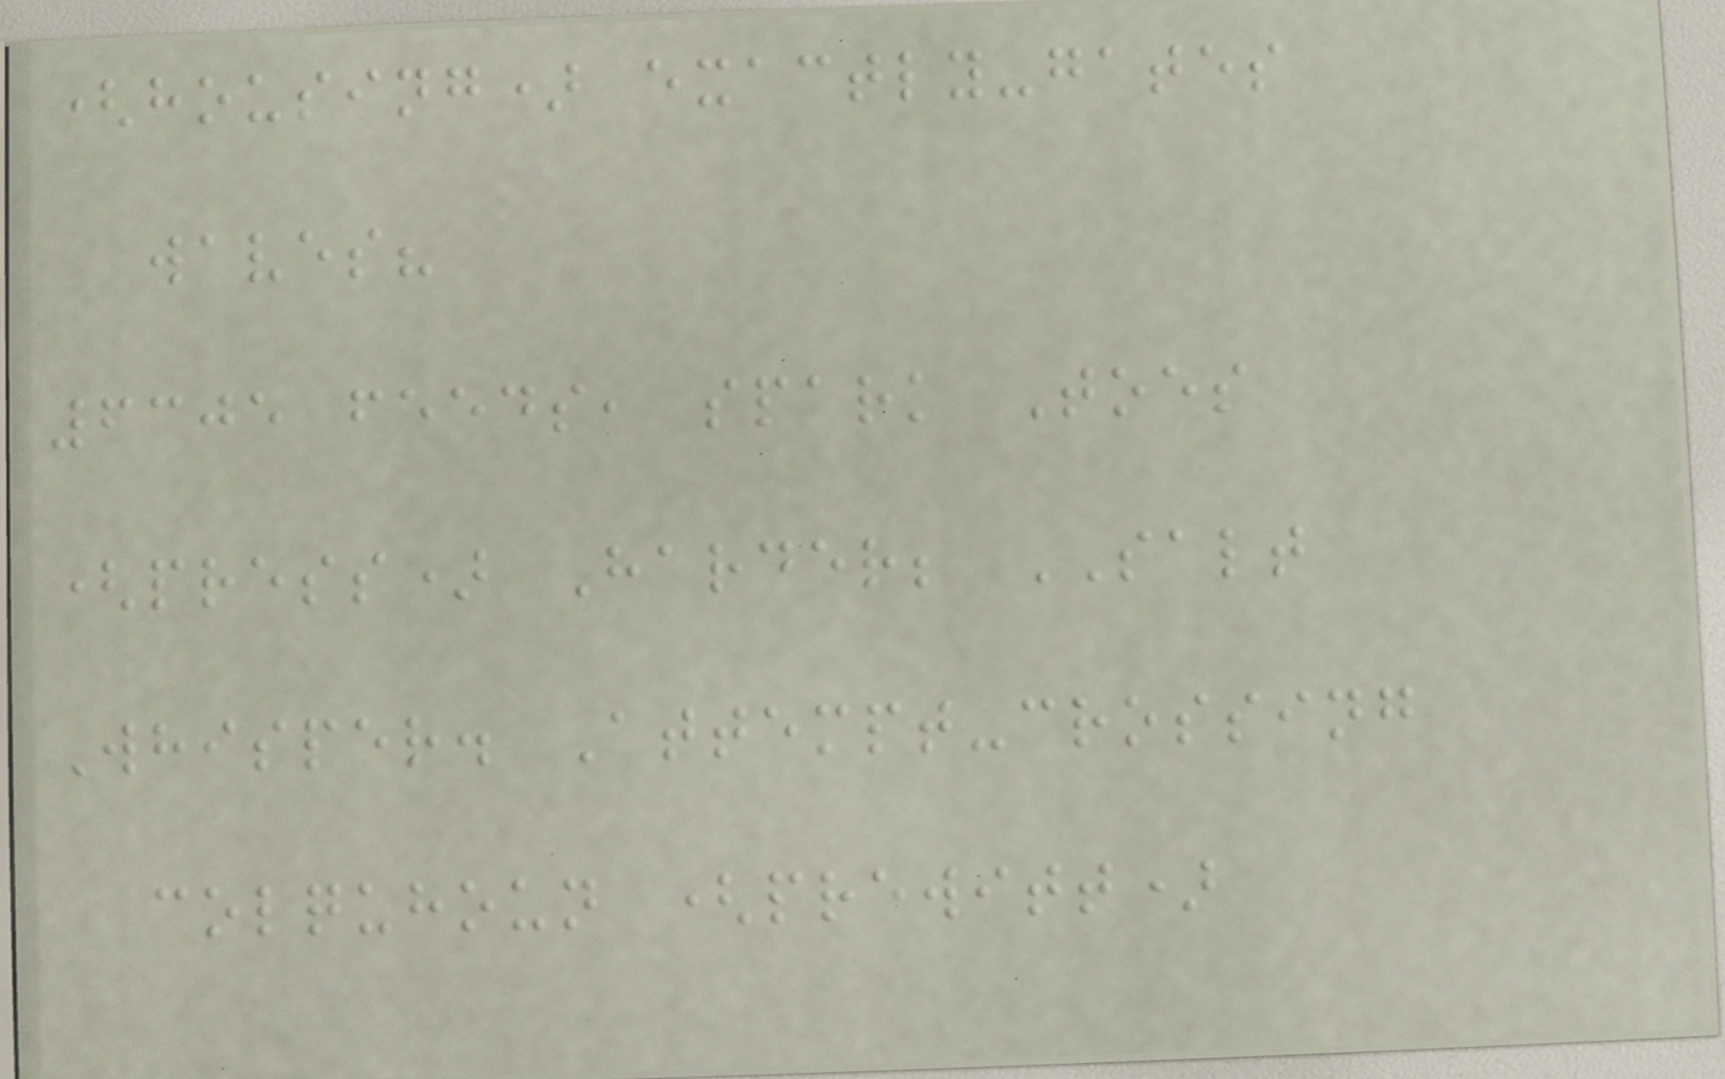(housing) exactly-gates
waves?
6305 feeds, spark Toes
(press) Harder; SALT
Whisper. Attempt-crossing
colquhoun (prewitt)
